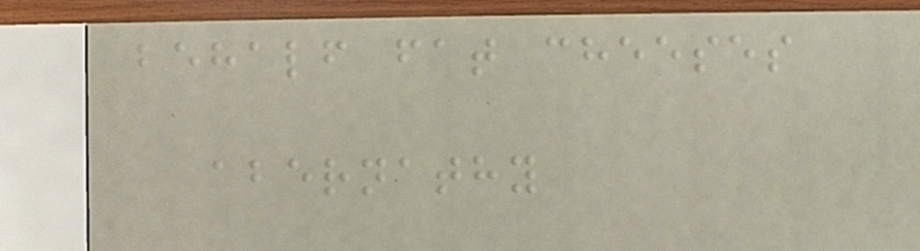behalf fat cheeses
abernathy
